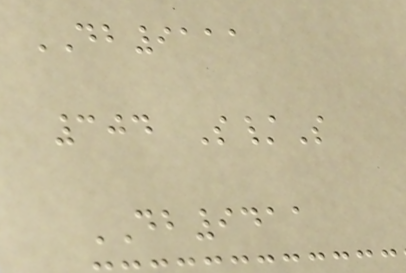DB9111
304 S/S
DB9411
